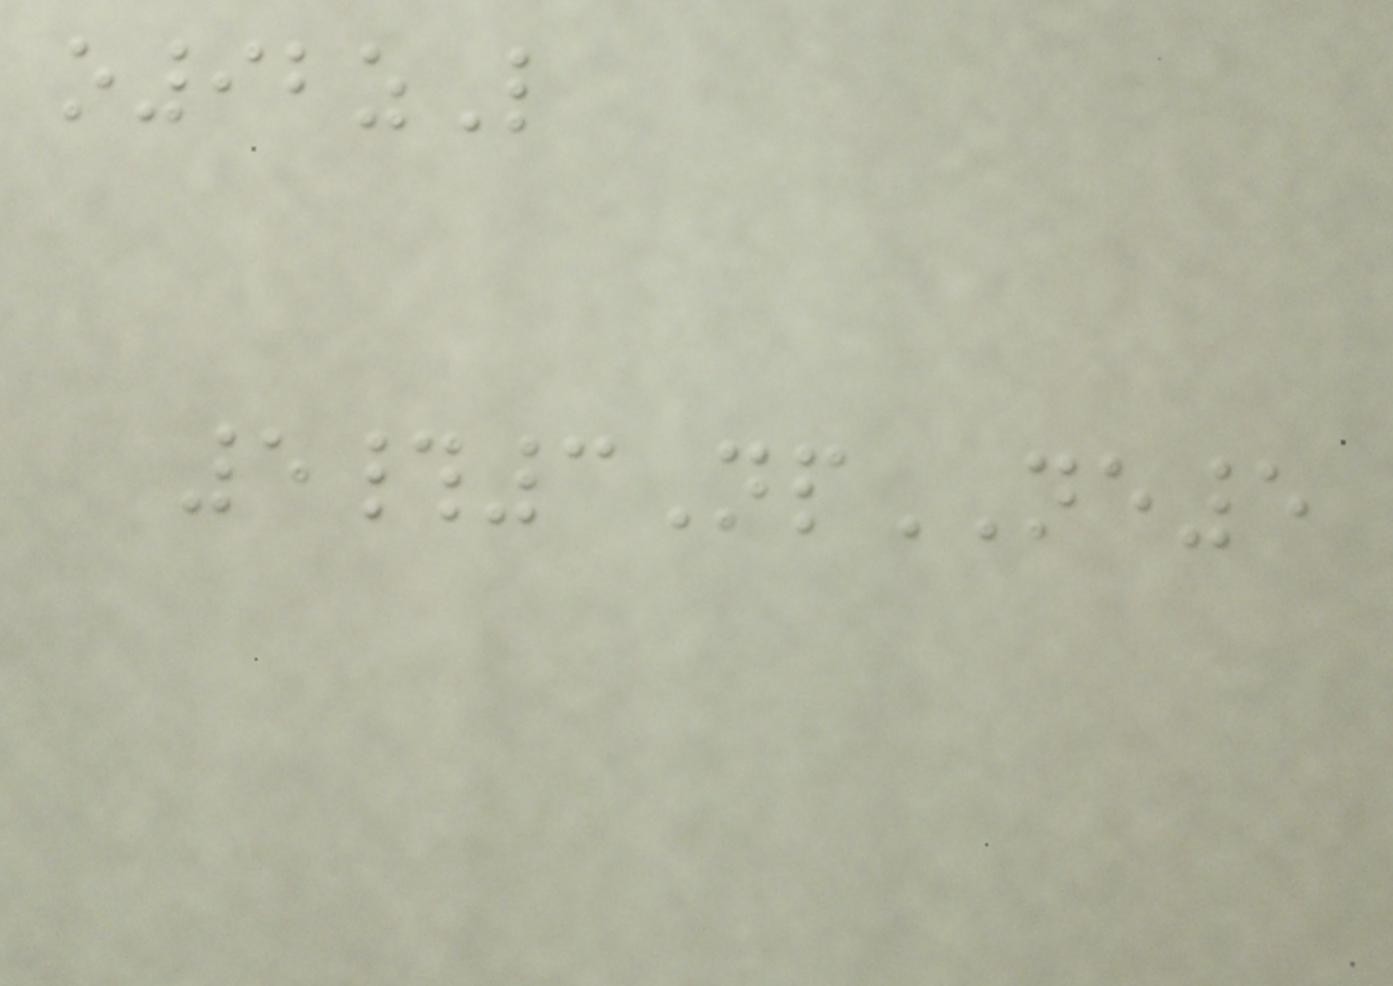o92zL
5#3NpNE5
